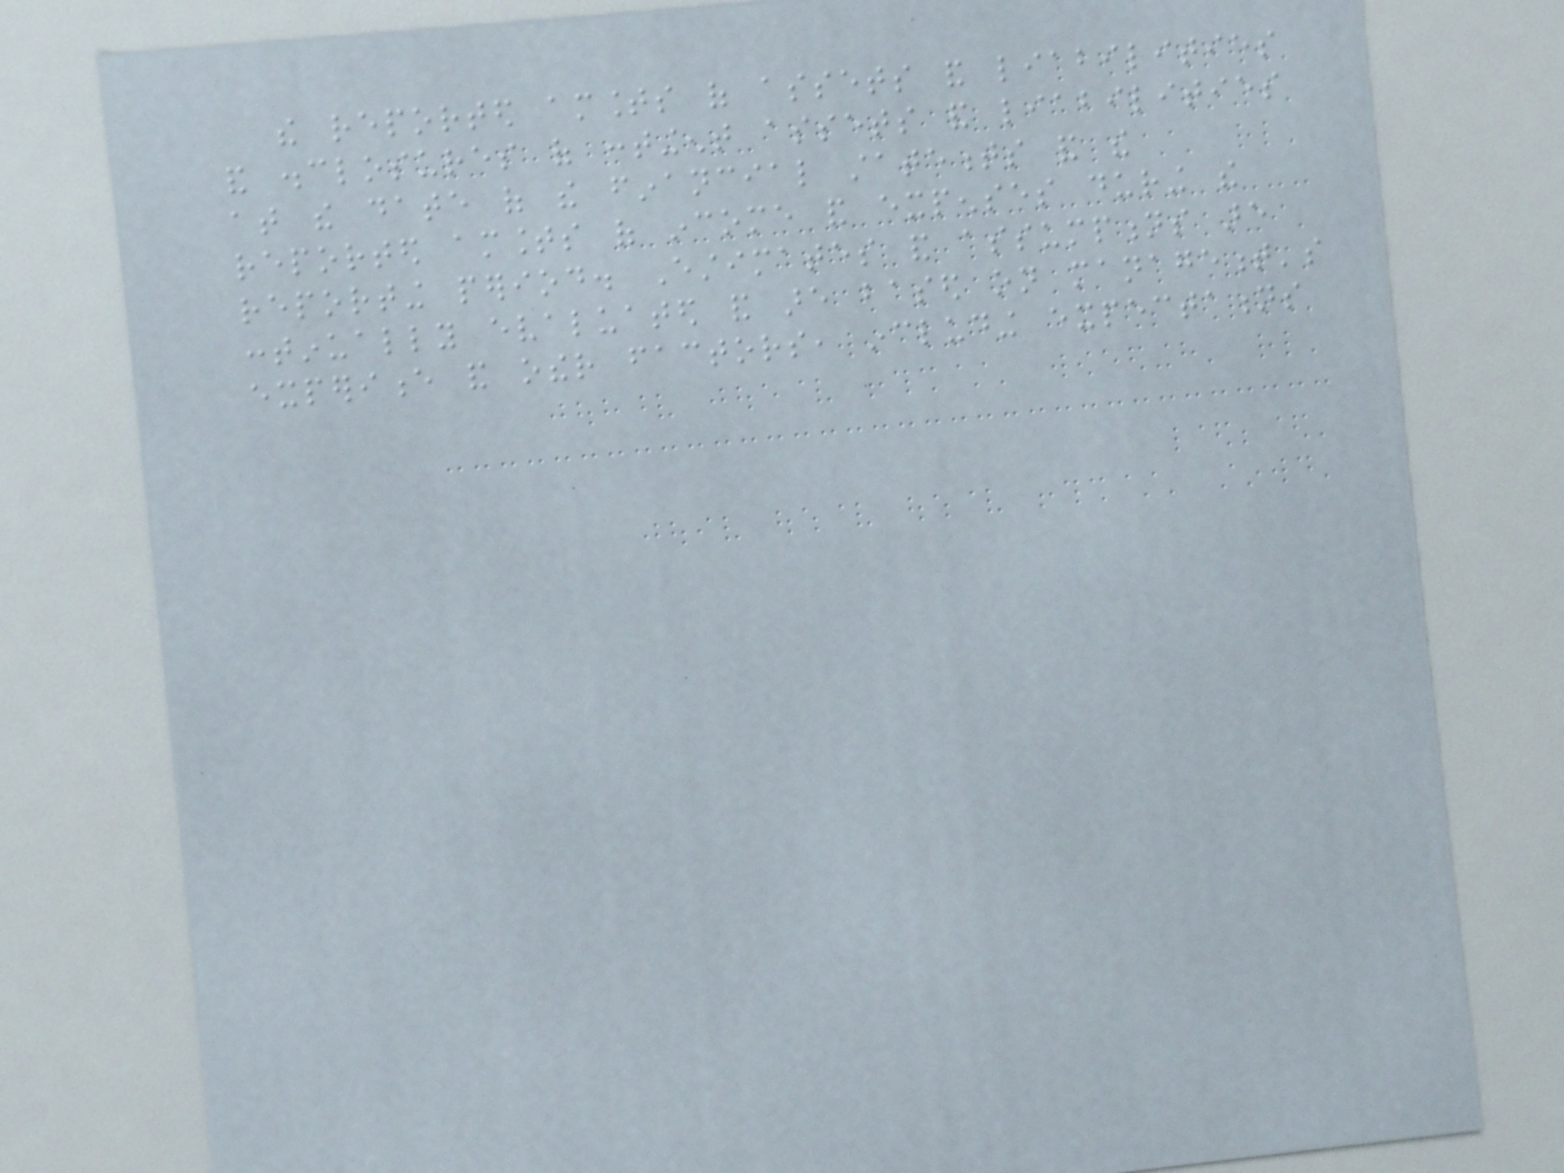the reported amounts of assets and liabilities
and disclosures of contingent assets and liabilities
at the date of the financial statements and the
reported amounts of income and expenses during the
reporting period. Estimates and assumptions are
continually evaluated and are based on management's
experience and other factors, including expectations
